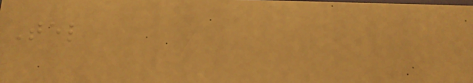Tel
